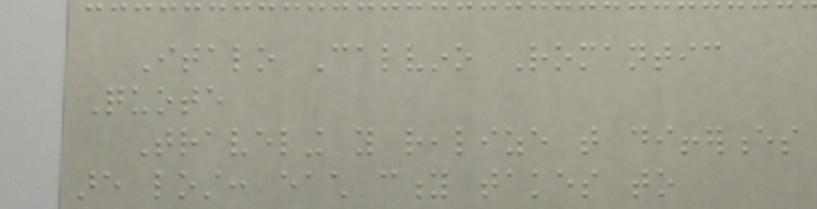Italo Calvino Romantic
Quote
Traveling you realize that differences
are lost: each city takes to
